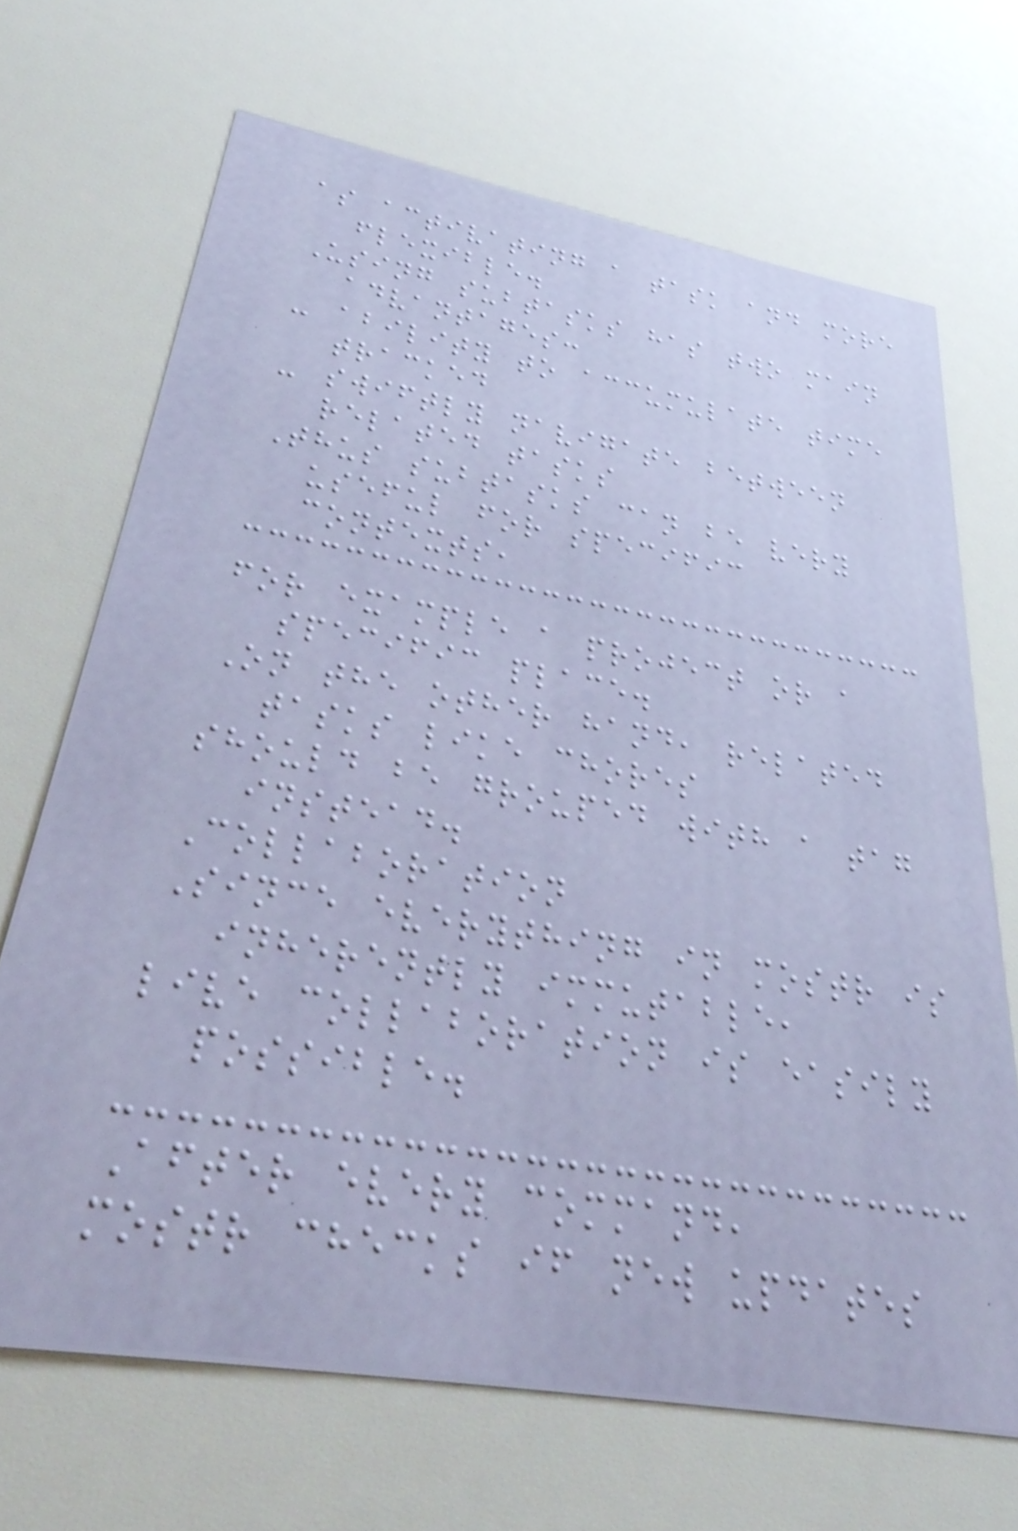as activating a task and more
flexible.
Using subtasks has two main
advantages:
- ability to accumulate time
tracked
- swiftly navigate between
related tasks
Thus subtasks can be very
useful for specific
contexts,
for example a project or a
specific place.
On the other hand, related
tasks like chores
should be grouped with a tag
instead.
Collaboration
Since everything in mostr is
inherently immutable,
live collaboration is easily
possible.
After every command,
mostr checks if new updates
